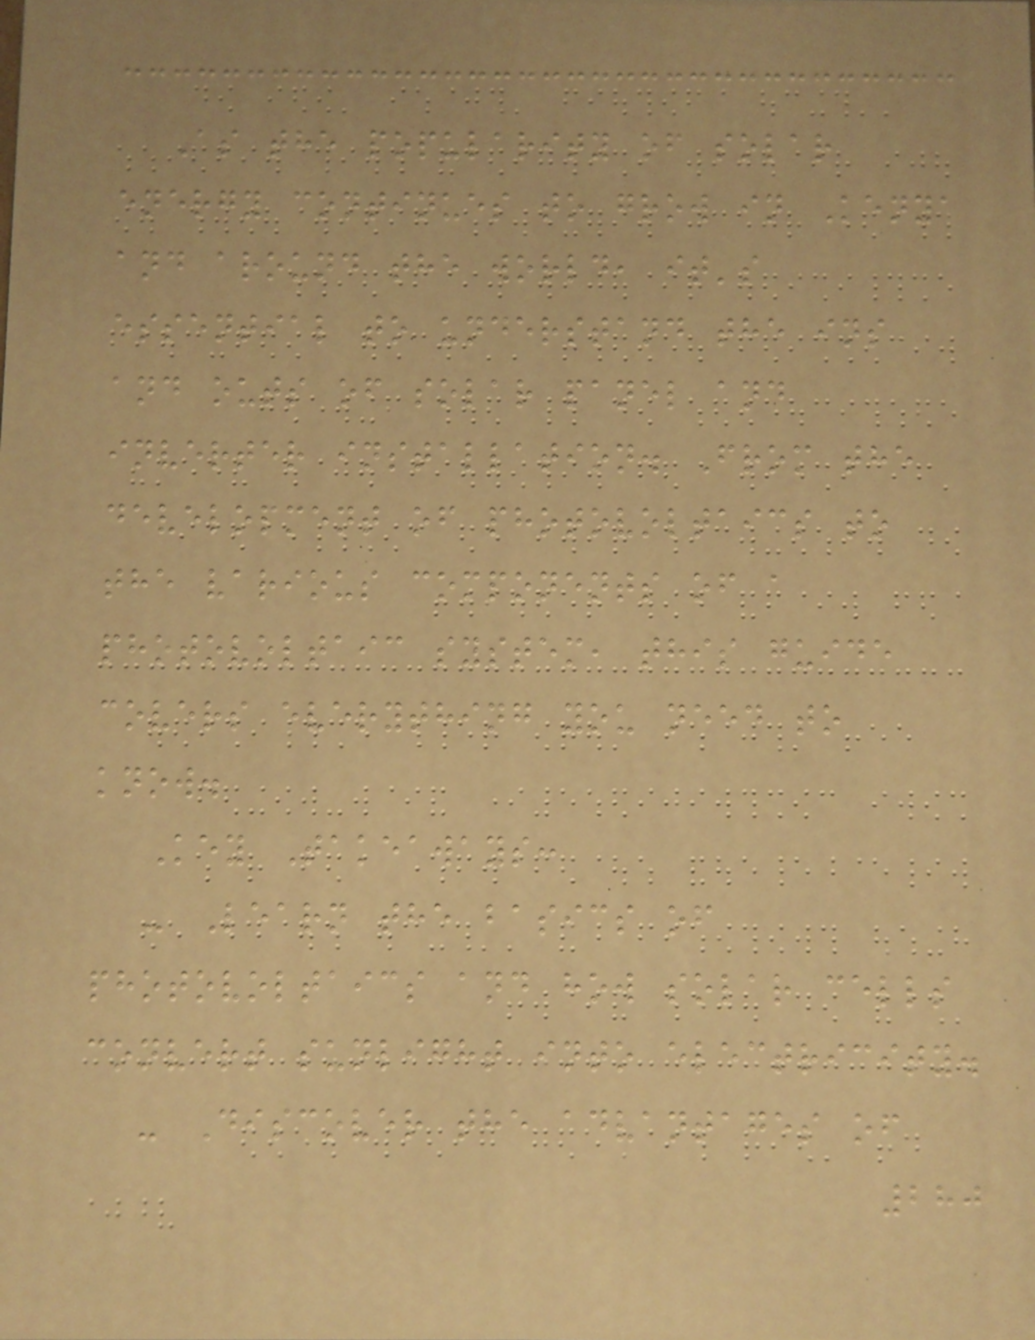As the popularity of solar
energy continues to grow in Kenya
and around the world, it's
essential to understand the ins
and outs of solar panel and
inverter installation. From the
development of photovoltaics to
the various components of a
photovoltaic system, this guide
covers everything you need to
know.
Key Takeaways:
- Learn the basics of
photovoltaics and how solar cells
convert sunlight into electricity.
- Discover the advantages of
280
